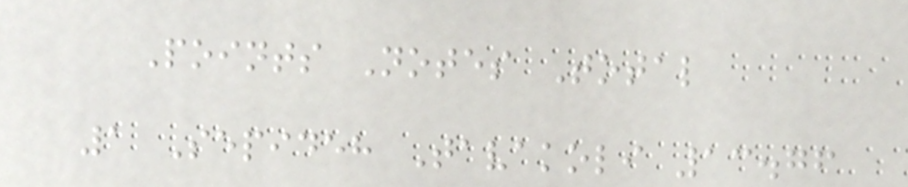Points Notes Total
1 Sepideh Tavakoli 13.76
